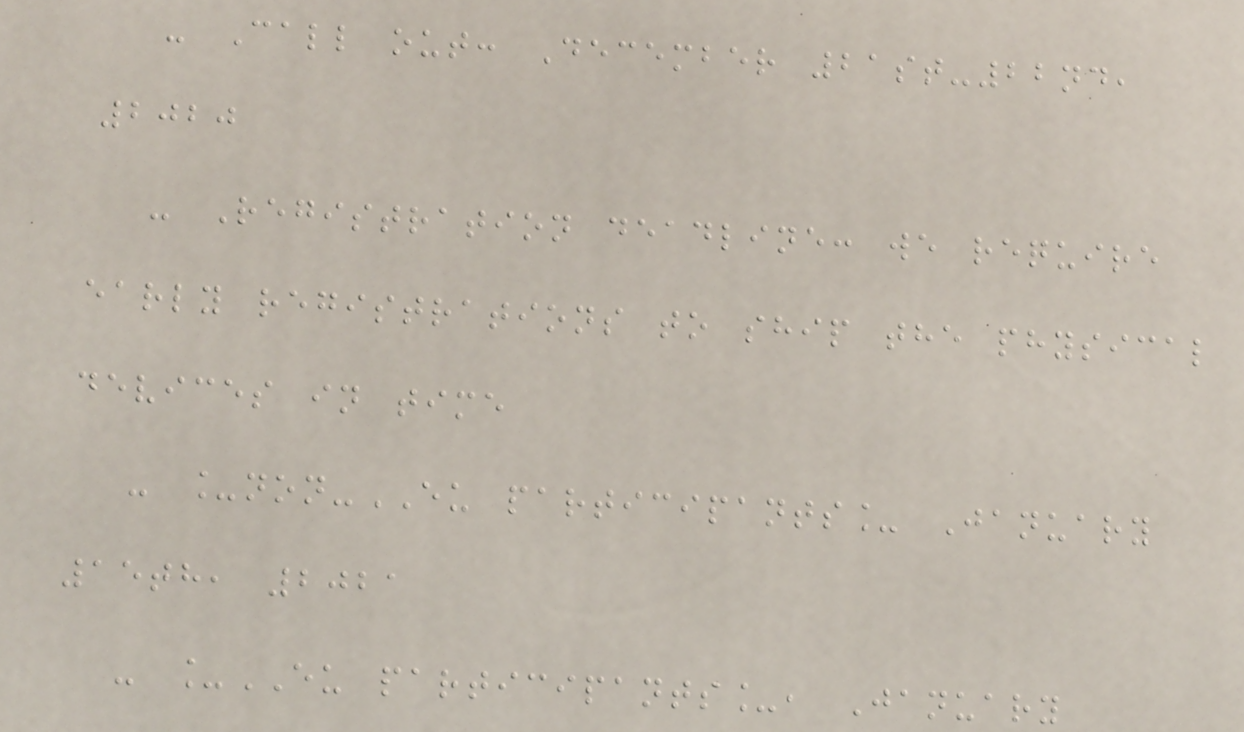- Call out: December 21st-22nd,
2020
- Registration deadline: we require
early registrations to ship the physical
devices in time
- _non-EU participants_ January
15th, 2021
- _EU participants_, January
